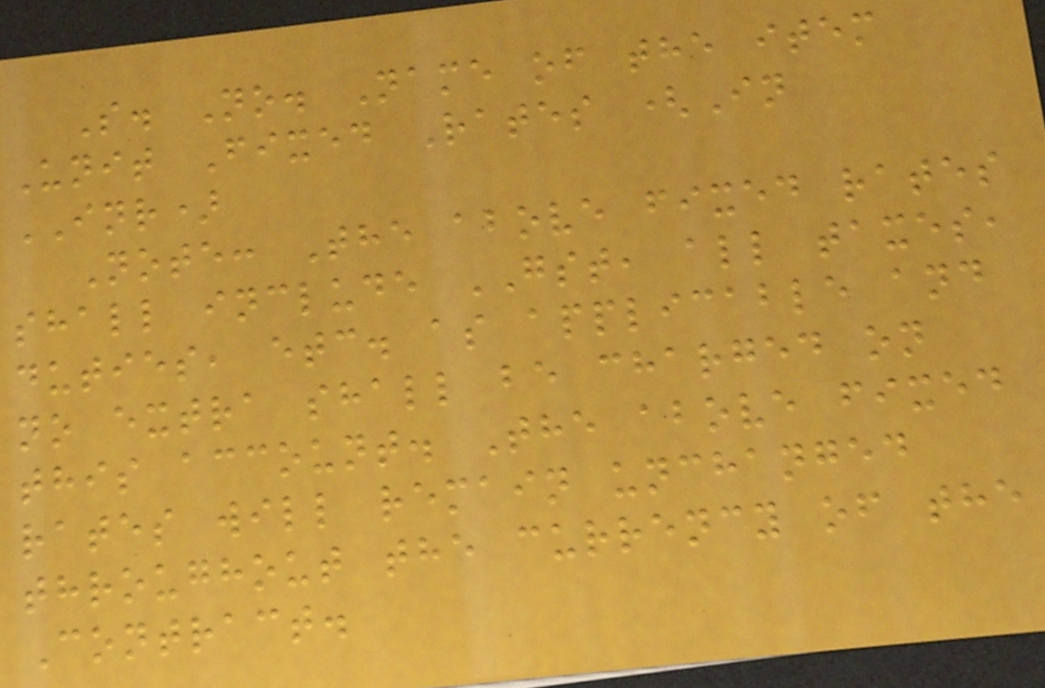S. No. Name of the item
Unit Fixed Rates (In
INR)
Note: The above fixed rates
shall include GST, all taxes,
duties, etc. as applicable and
no extra shall be charged on
this account. The above fixed
rates will remain unchanged
throughout the currency of the
Contract.
